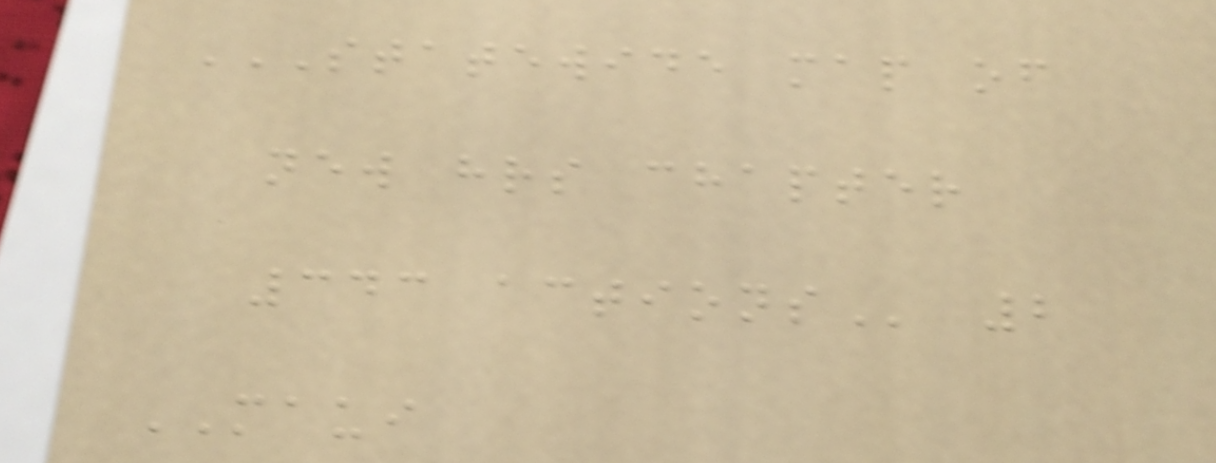STATEWIDE MAP OF
NEW HRS CHAPTER
343 ACTIONS 2
MAUI
